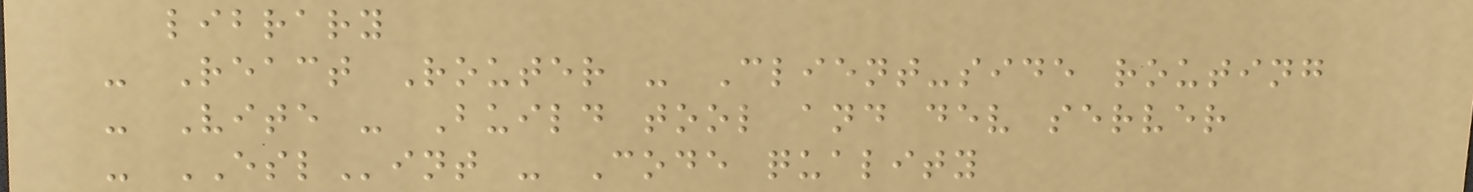library
- React Router - Client-side routing
- Vite - Build tool and dev server
- ESLint - Code quality
